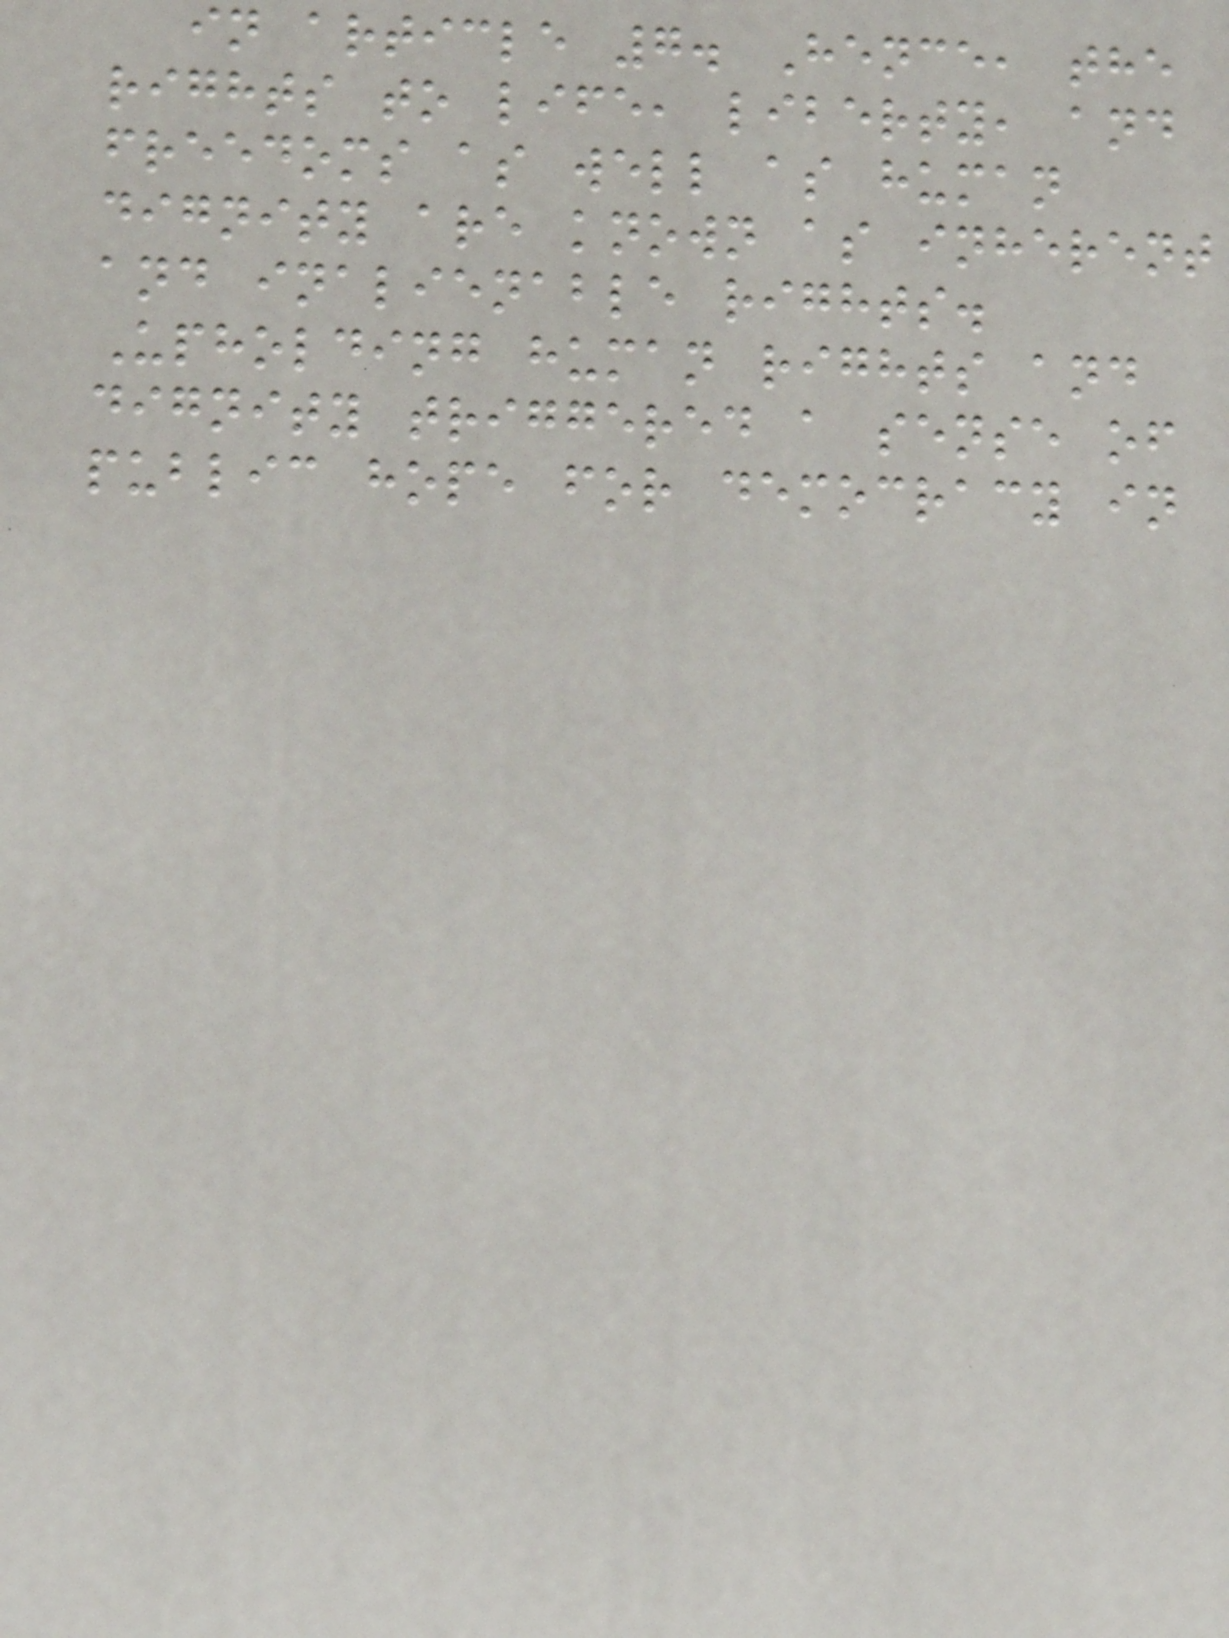in article 7. Hence, the
rights to life, liberty, and
freedoms as well as human
dignity are known as inherent
and inalienable rights.
Upholding human rights and
dignity triggered a sense of
public hope for democracy in
